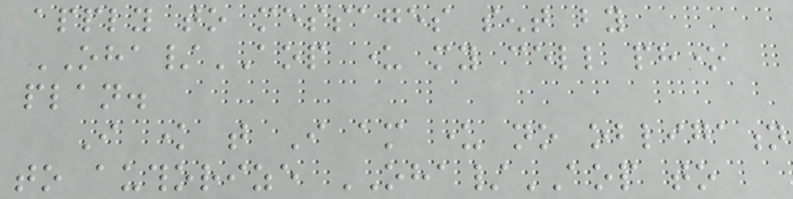apply to messages sent by
OHA/AOP under my cell phone
plan.
I know that I am under no obligation
to authorize OHA/AOP to
